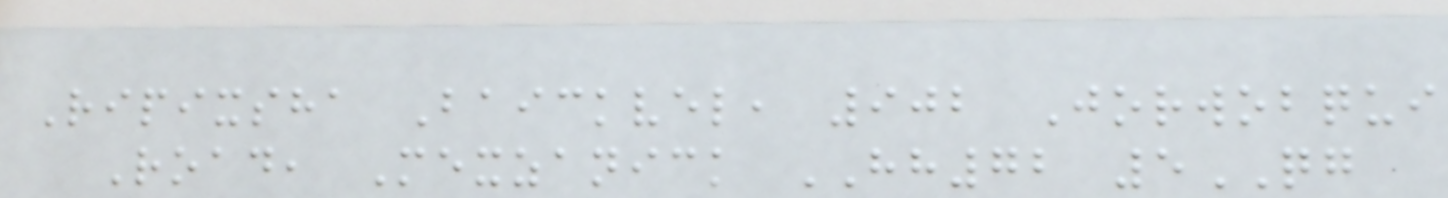Ripixsha Baickvel, 902 Jorwobqui
Road, Mexzanick HH72 5QG
